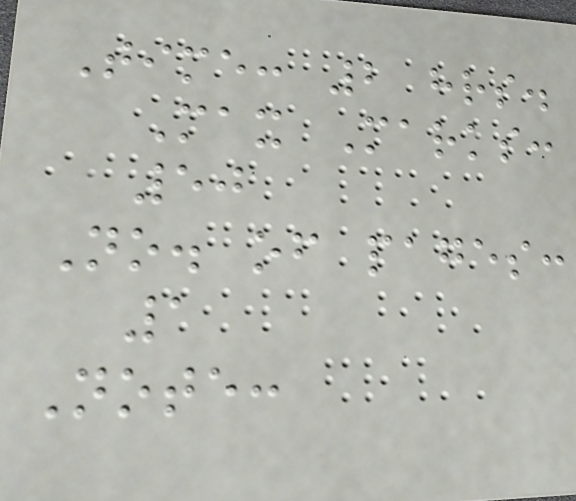Time: 2 hrs.
Max Marks:
50
No. of pages:
1
Note:
